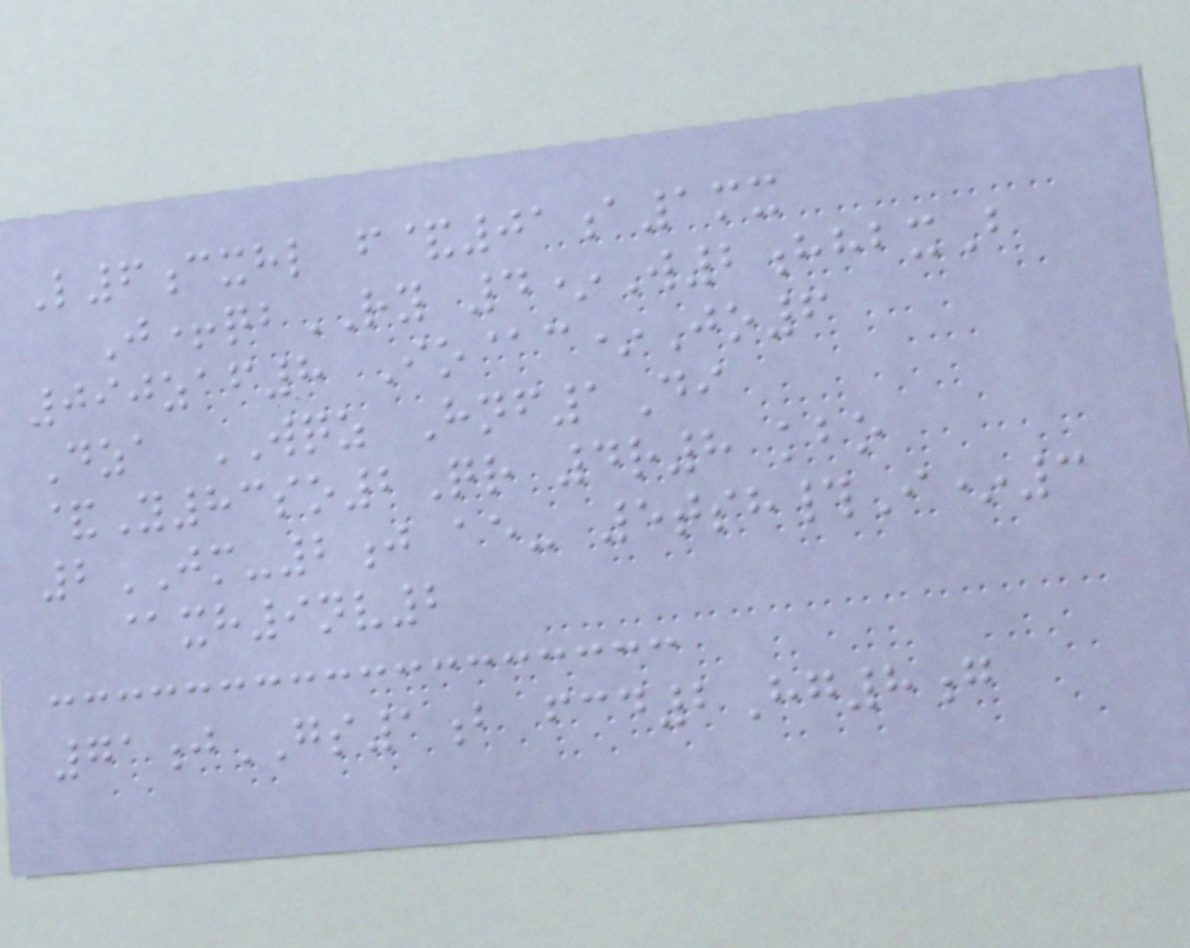L6cxhl f&01a1mx
J+qbRY 4*W2hhbxB
090zaf8 Io@c*Jo6
Dza WQZ Hnf1Di
&Y83so2Qr 4r8 kbo
2JM-2j ae- 5tsh#I*3
@xh9nv2
71jGS1b fcd2Hg8g
